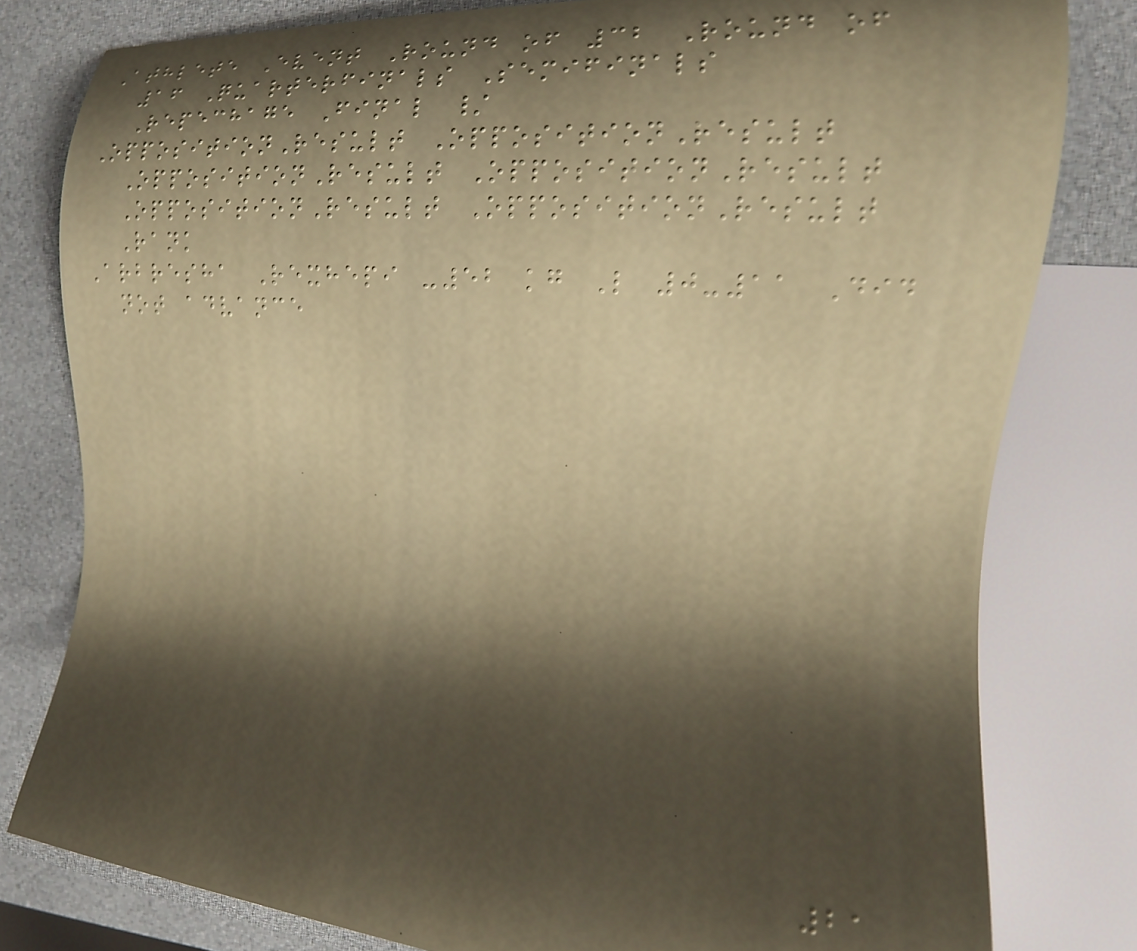Athlete Event Round of 32 Round of
16 Quarterfinals Semifinals
Repechage Final /
OppositionResult OppositionResult
OppositionResult OppositionResult
OppositionResult OppositionResult
Rank
Arbresha Rexhepi -52 kg L 0-11 Did
not advance
21
